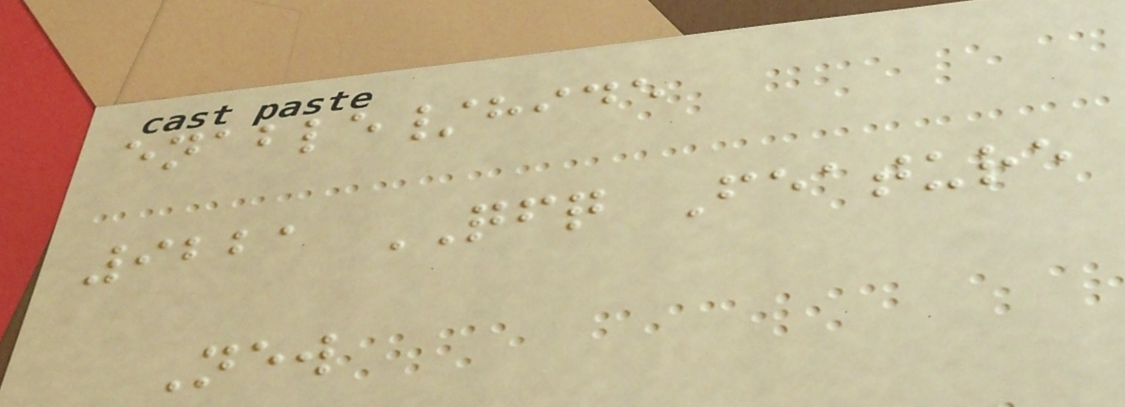enable/hide
9221 QFQ Feature
New
